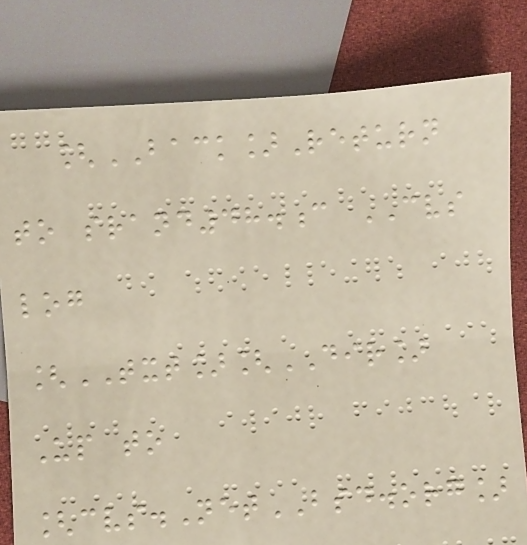[BACK]Return
to srand48.c CVS
log
[TXT][DIR]
Up to
[cvs.NetBSD.org]
